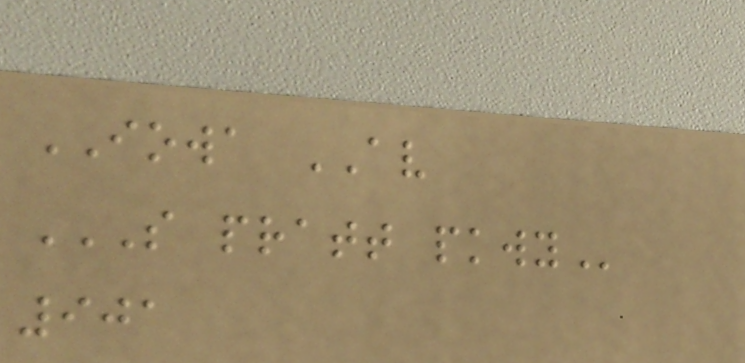IOWA AV
S PRATT PKWY
901
